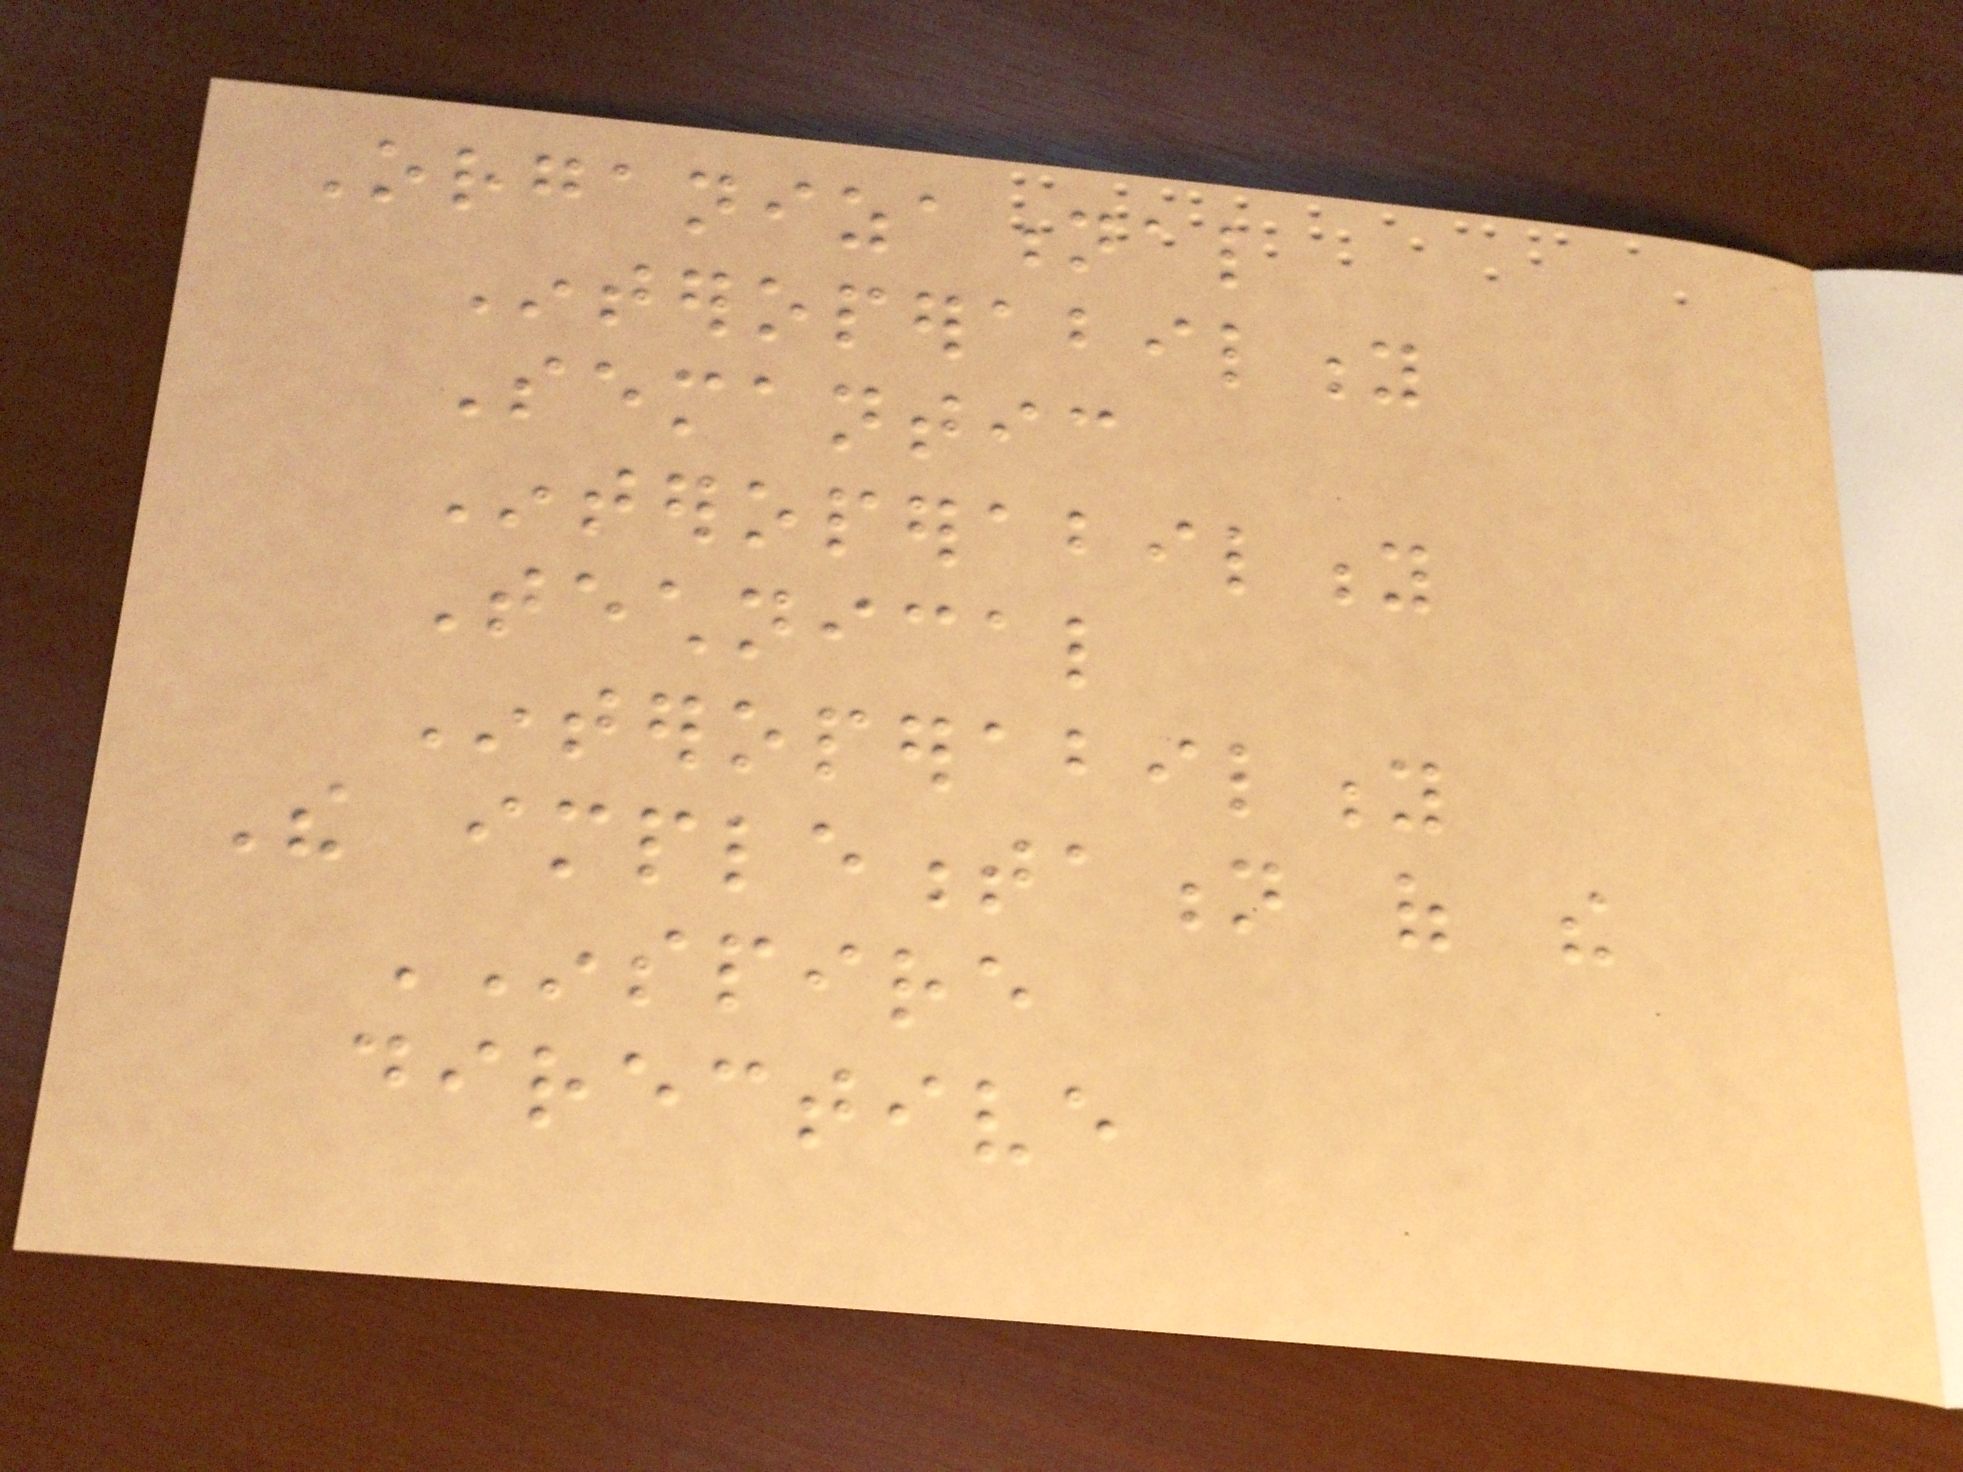Organizational
Interoperability
Semantic
Interoperability
Technical
Interoperability
The implementation of the
INSPIRE
directive
